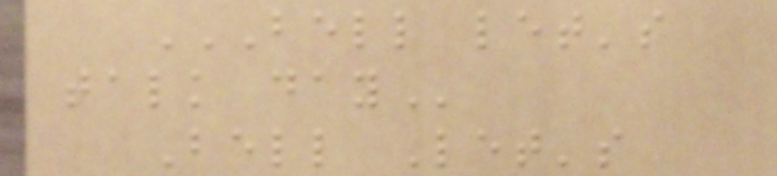BELL LET'S
TALK DAY
Bell Let's
